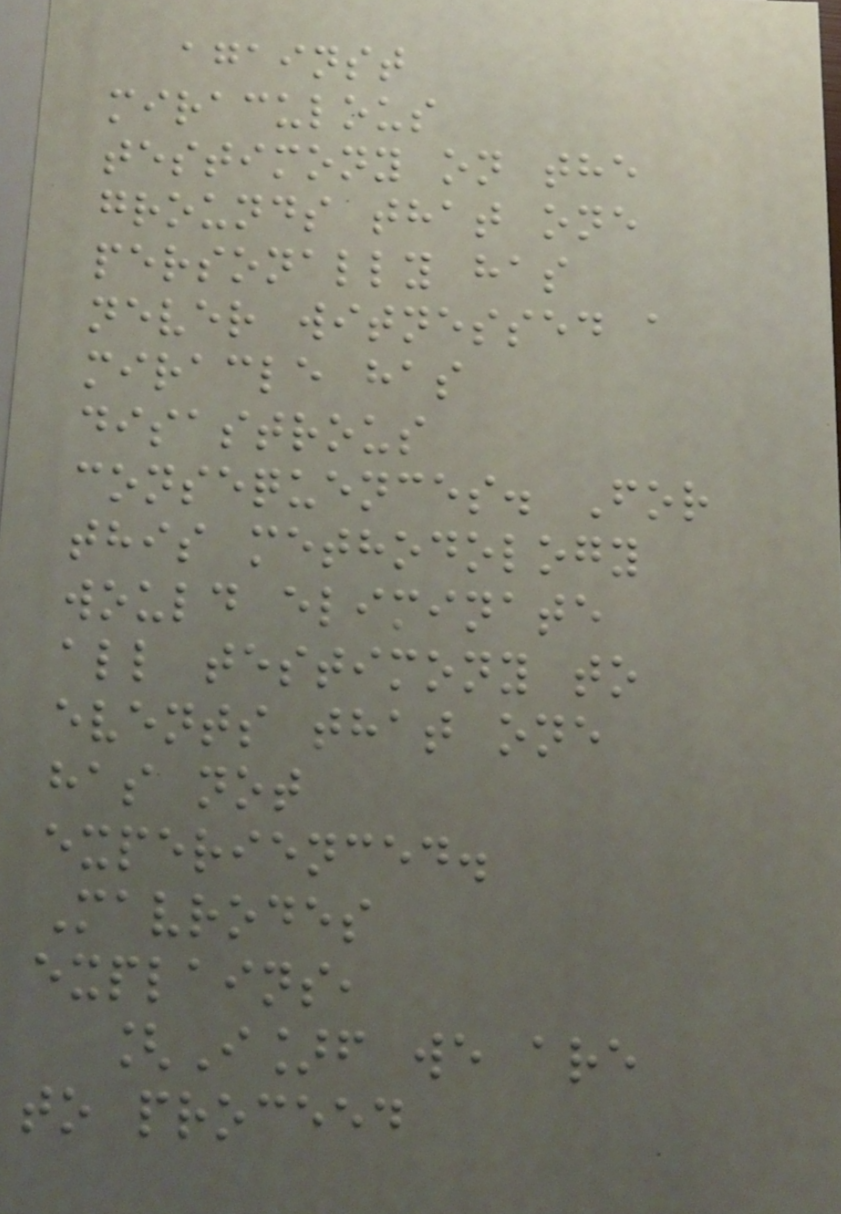against
miraculous
testimony on the
grounds that one
personally has
never witnessed a
miracle has
disastrous
consequences. For
this methodology
would eliminate
all testimony to
events that one
has not
experienced.
Mavrodes
explains,
[I]f we are
to proceed
